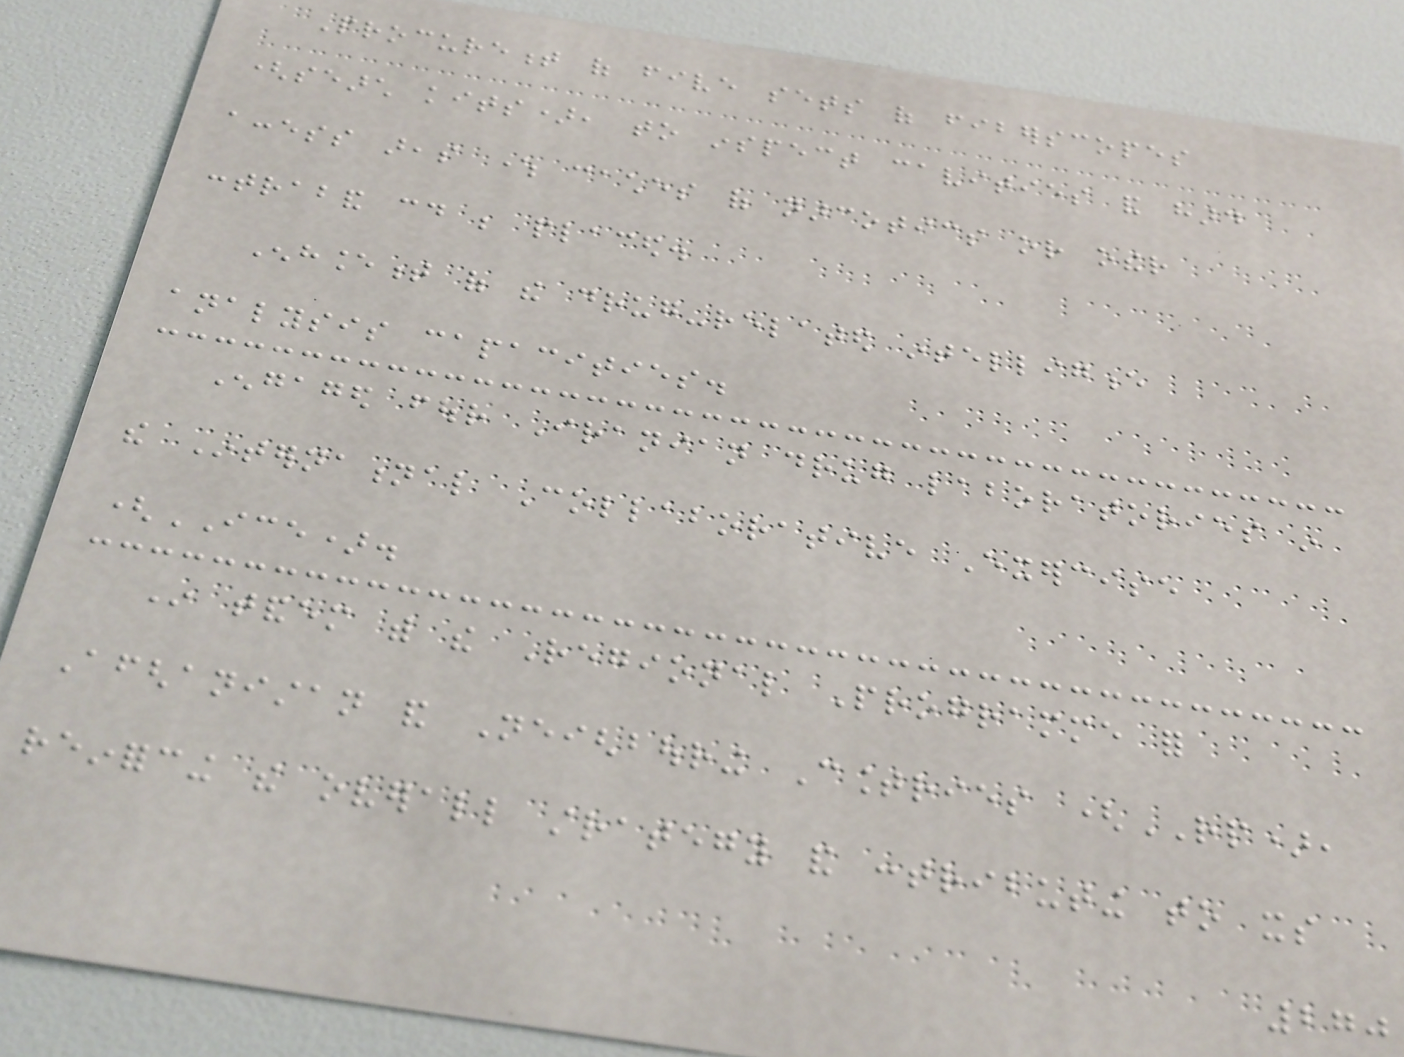Procurement of five sets of fiberscopes
(search kits), to inspect cavities and hard
access areas where caches of narcotics or other
contraband could be placed.
Enhancement of the drug-related intelligence
analysis capacities.
Engaged four Iranian drug laboratories in
the International Collaborative Exercise
(ICE).
In tandem with the Regional Programme for
Afghanistan and Neighbouring Countries (RP),
reinforcing the overall strategy and contributing to its
270
